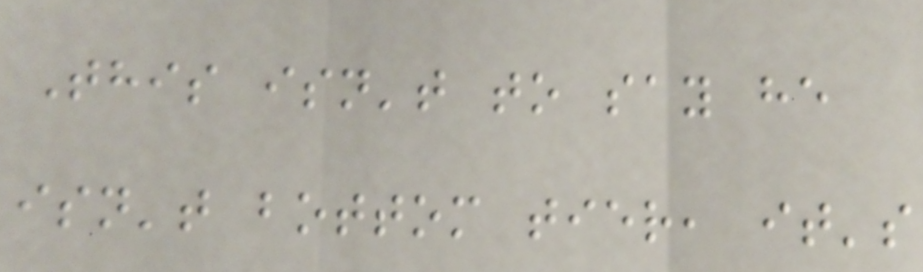This isn't to say he
isn't bottom tier, it's
